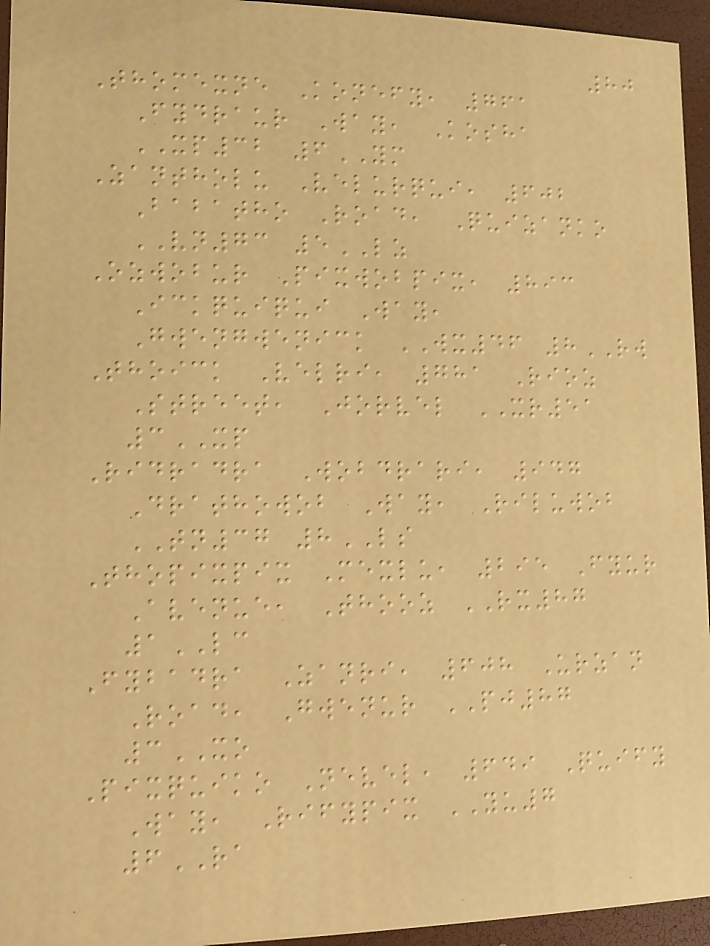80
Thomexne Konefy, 761
Fydraur Way, Kosha
XP32 6YM
Zantholu Velurqui, 602
Babatho Road, Quizanko
VN73 5LZ
Ozwobur Pixwobpix, 893
Ickquiqui Way,
Gwengwenick WX46 8RW
Thoick Velri, 781 Rioz
Street, Jorvel XR51
3XP
Ridradra Wobdrari, 947
Drathowob Way, Riluwob
TN37 8LS
Thopixpix Mexlu, 295 Fyur
Avenue, Thooz RX87
1LC
Fybadra Zanri, 608 Urzan
Road, Gwenur PJ87
3XO
Pixquiko Nevel, 649 Quify
Way, Rifypix YU7
6RA
